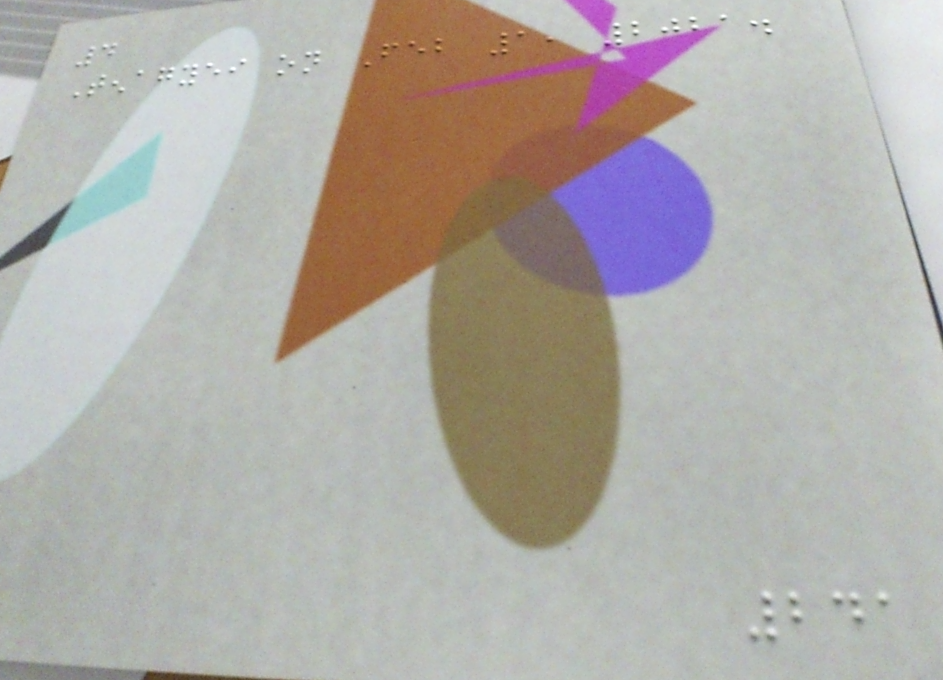4
Tenagyei on Feb 1, 2021.
241
